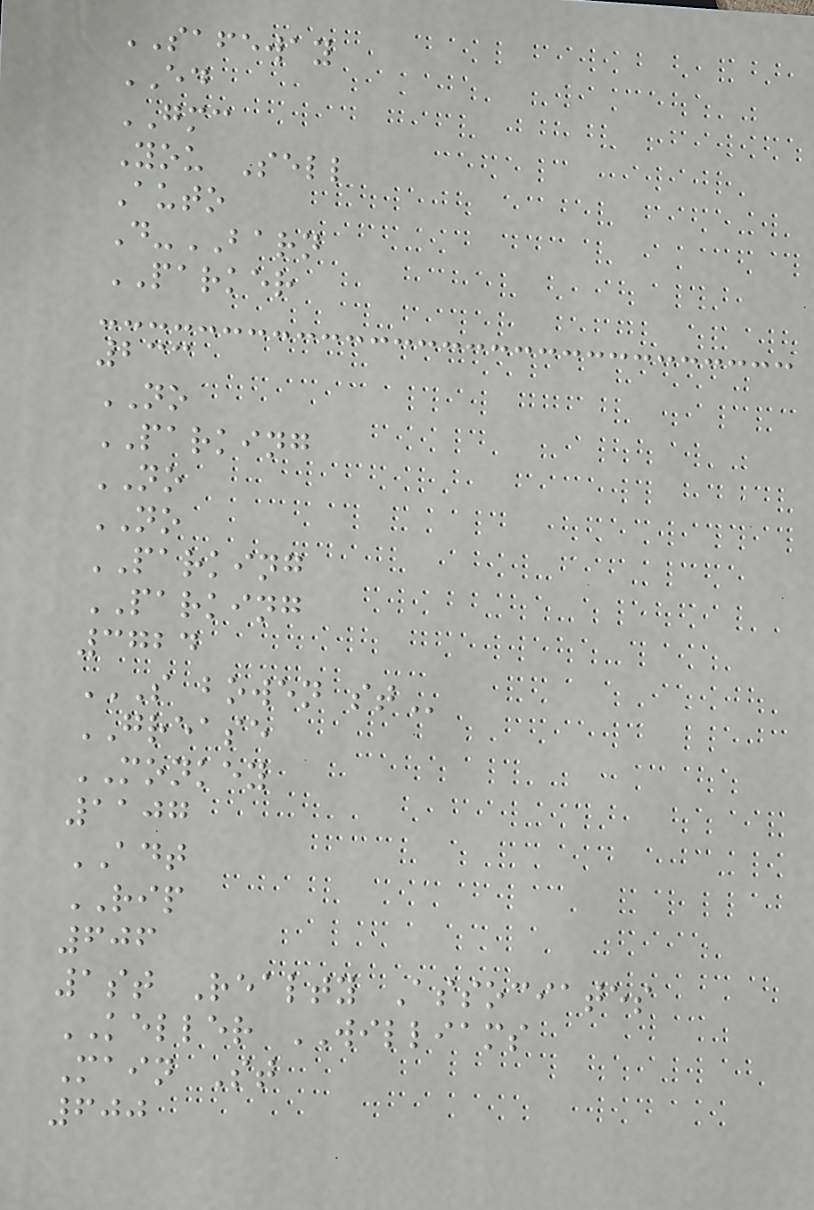SAFEWAY
ED
GMC
You Sell
Auto
D-BARN
PARKER
233
NO
PARKING
NO
NO
PARKING
PARKING
3724
S BOWEN ST
GREASE
MONKEY
1107
ADT
RIP
606
1st Realty Associates
KELLER WILLIAMS
Main St
600
